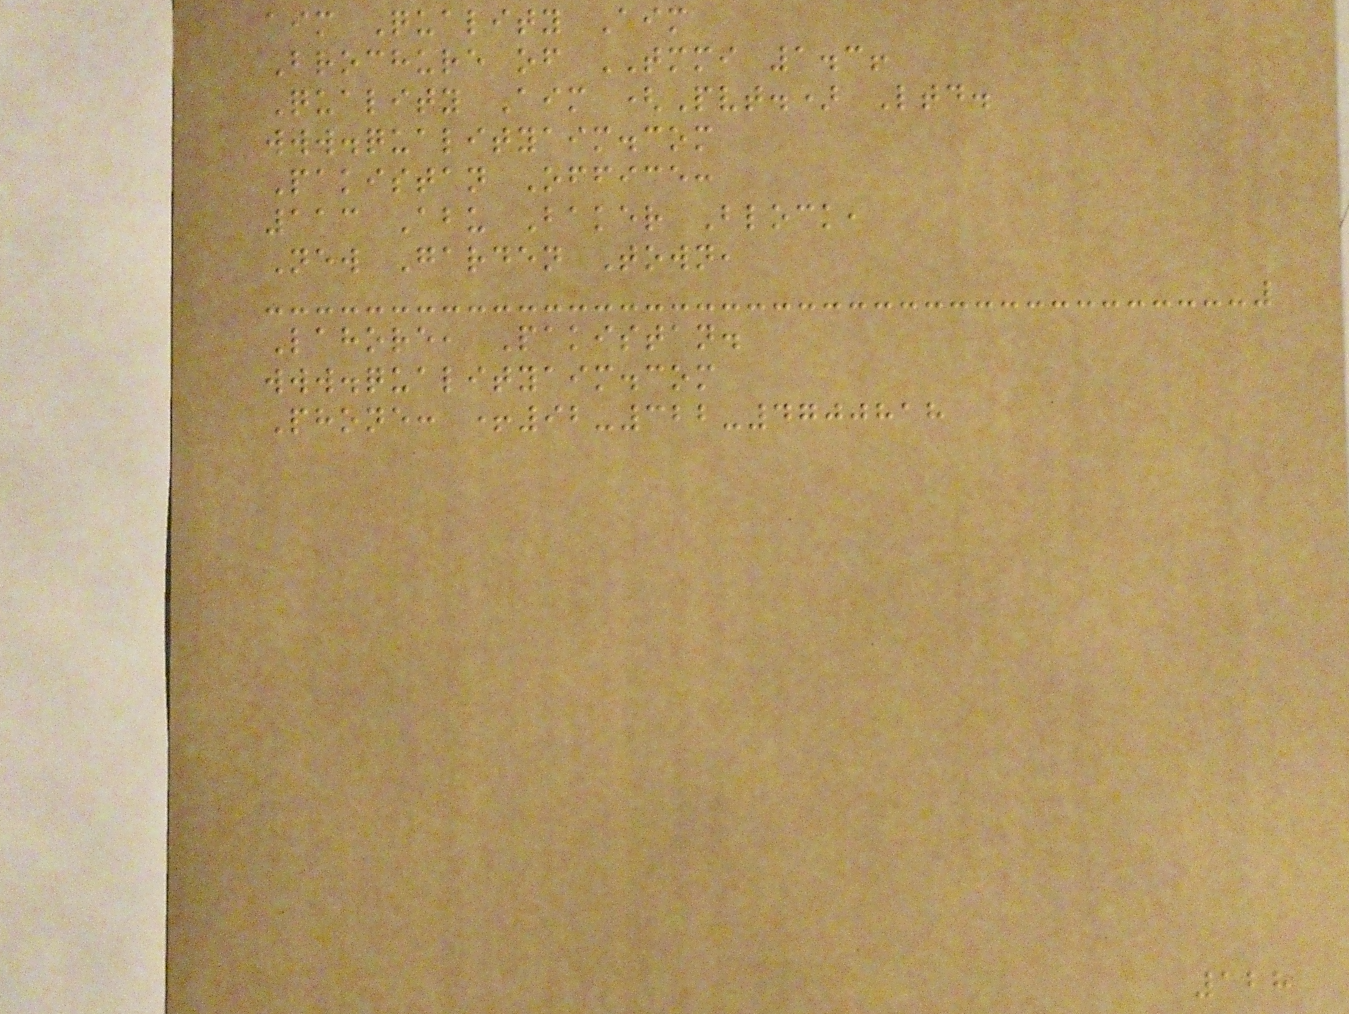aim Quality Aim
Brochure of TMMI 1.3!
Quality Aim (Pvt.) Ltd.
www.qualityaim.com
Pakistan Office:
113 Abu Baker Block,
New Garden Town,
Lahore, Pakistan.
www.qualityaim.com
Phone: +92-322-4700818
128
